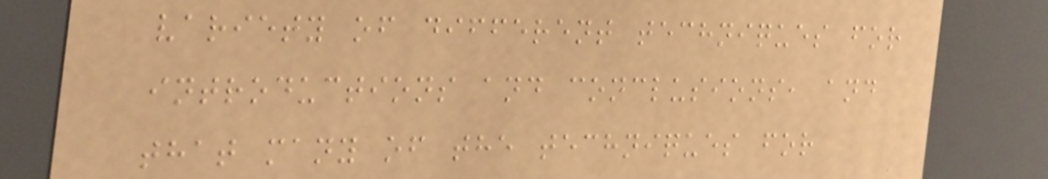variety of different techniques for
introductions and conclusions, and
that many of the techniques for
